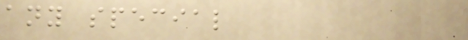any special
